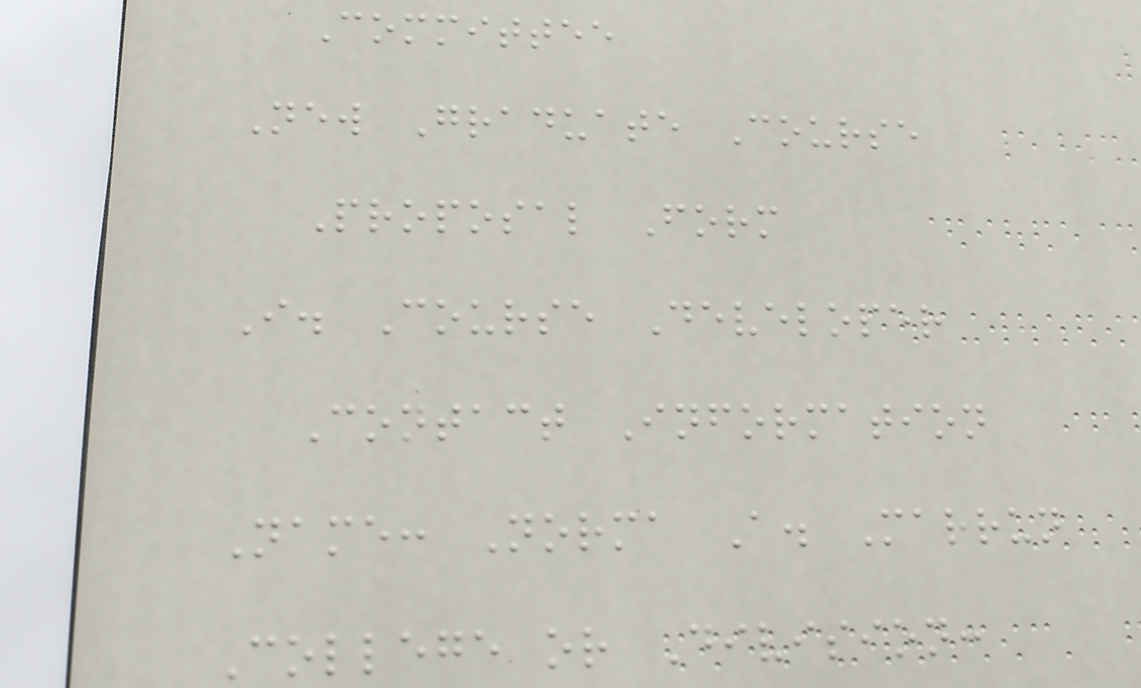Committee
New Graduate Course
Proposal Form
I. Course Developer
Contact Information
Name: Norma A. Marrun
College or Division:
